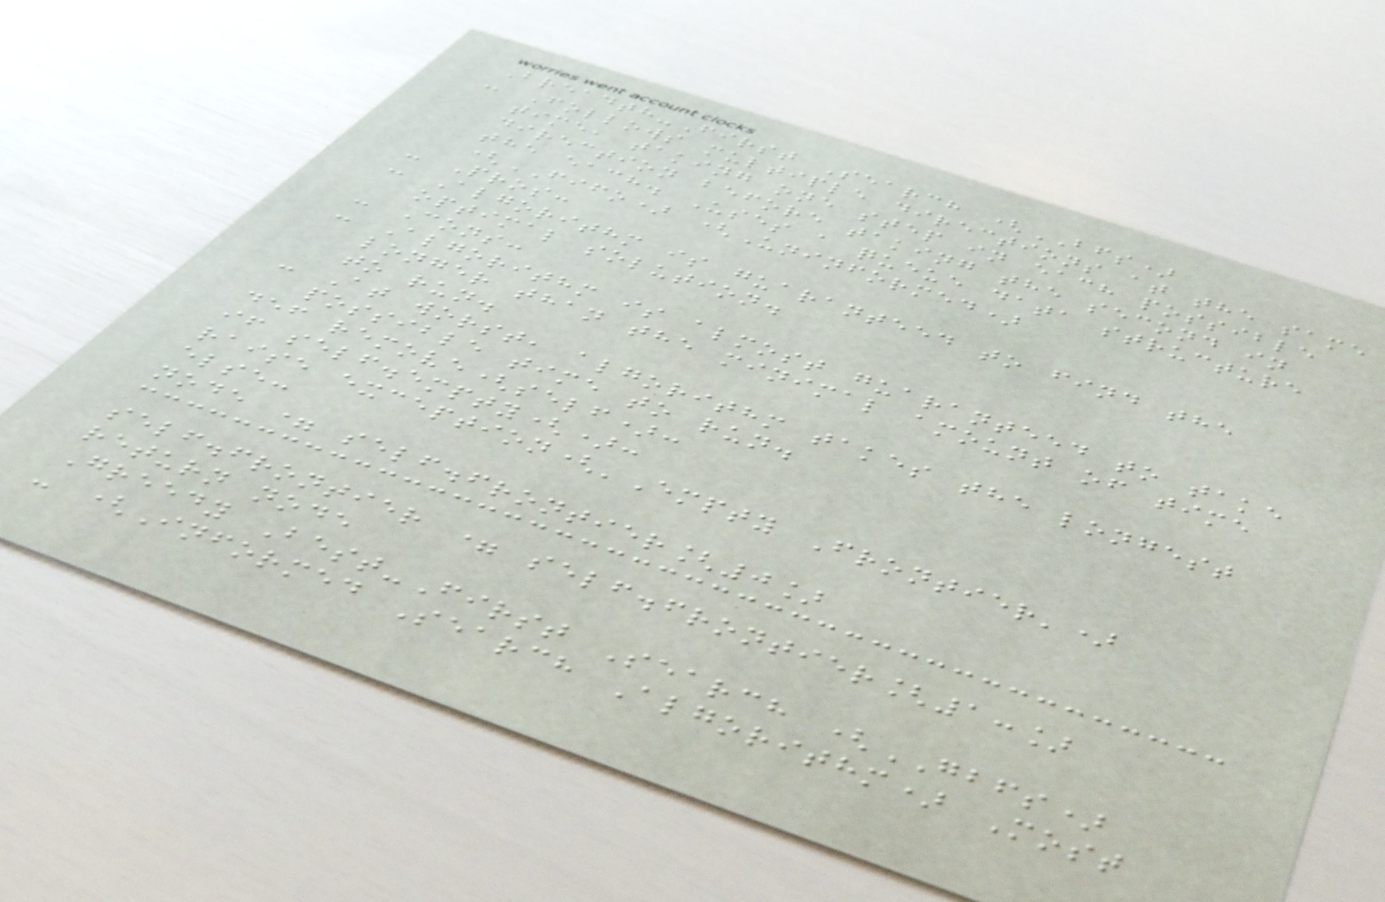Breadth-First Search (BFS)
- Follows multiple directions at the same
time, taking one step in each possible
direction before taking the second in
the each. Uses a queue data structure
(FIFO) (Uninformed)
- Pros:
- Algorithm is guaranteed to find the
optimal solution.
- Cons:
- Algorithm is almost guaranteed to take
longer than the minimal amount of time
to run.
- At worst, algorithm takes the longest
possible time to run.
def remove(self):
if self.empty():
raise exception('Empty Frontier')
else:
node = self.frontier[0]
self.frontier = self.frontier[1:]
return node
Greedy Best-First Search (GBFS)
- (Informed Search Algorithm) Most
